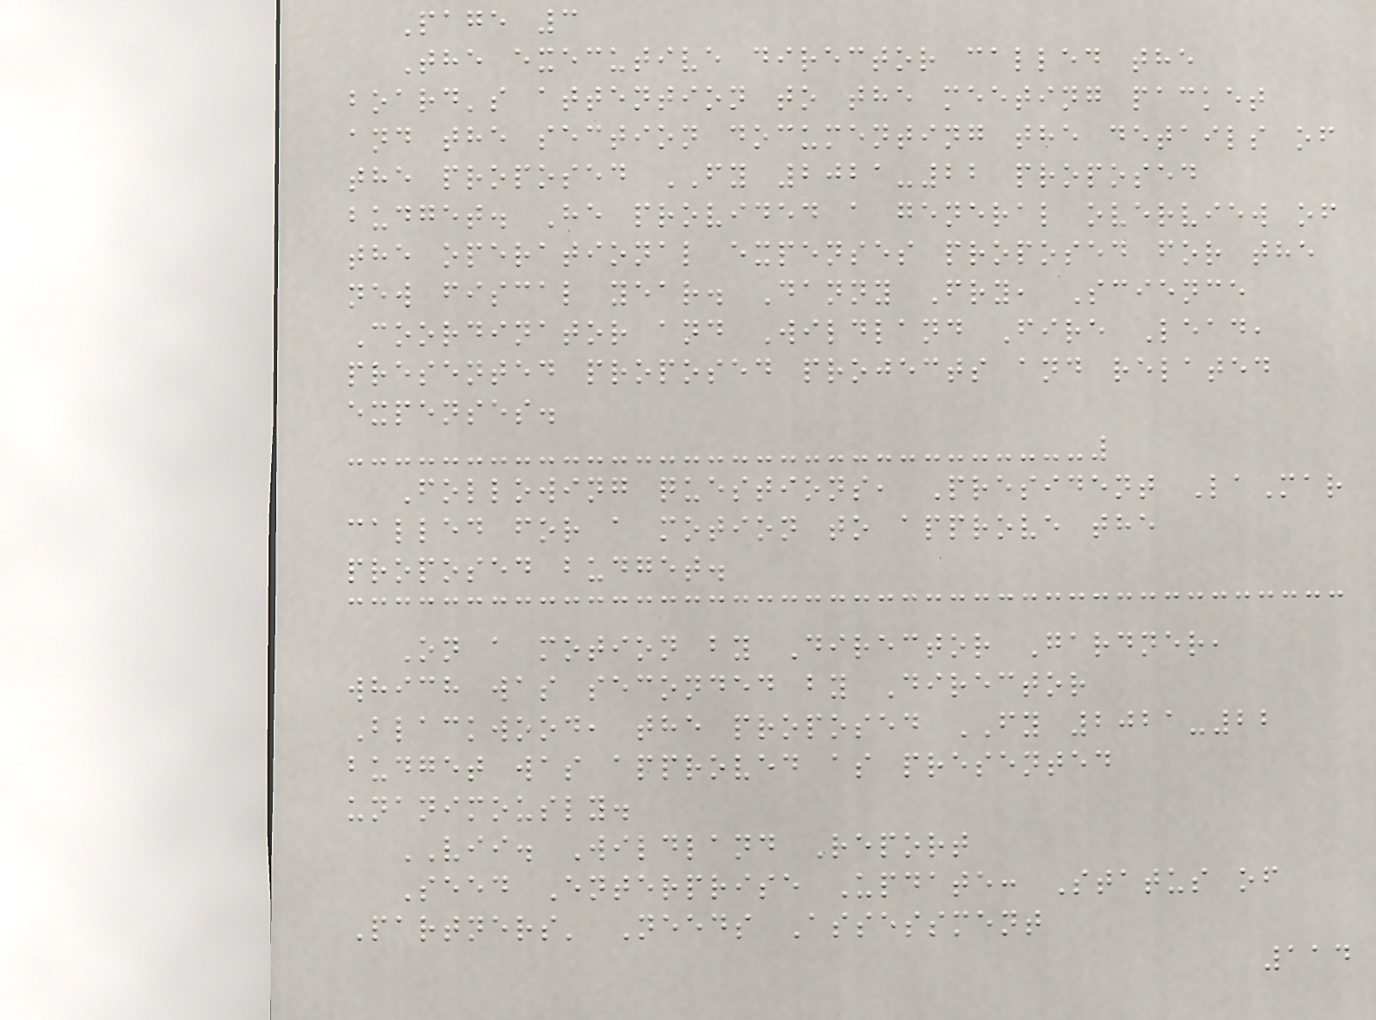Page 3
The executive director called the
board's attention to the meeting packet
and the section documenting the details of
the proposed FY 2021-22 proposed
budget. He provided a general overview of
the operational expenses proposed for the
new fiscal year. Danny Fry, Science
Coordinator and Wildland Fire Lead,
presented proposed projects and related
expenses.
Following questions, President LaMar
called for a motion to approve the
proposed budget.
On a motion by Director Gardner,
which was seconded by Director
Blackwood, the proposed FY 2021-22
budget was approved as presented
unanimously.
VII. Wildland Report
Seed Enterprise Update: Status of
Partners' Needs Assessment
114
